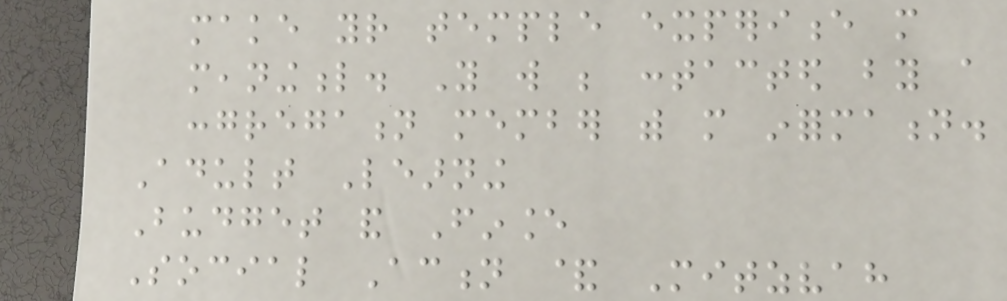make your temple experience more
meaningful. You will be contacted by a
congregation member with more information.
Adult Learning
Budget and Finance
Social Action & Mitzvah
